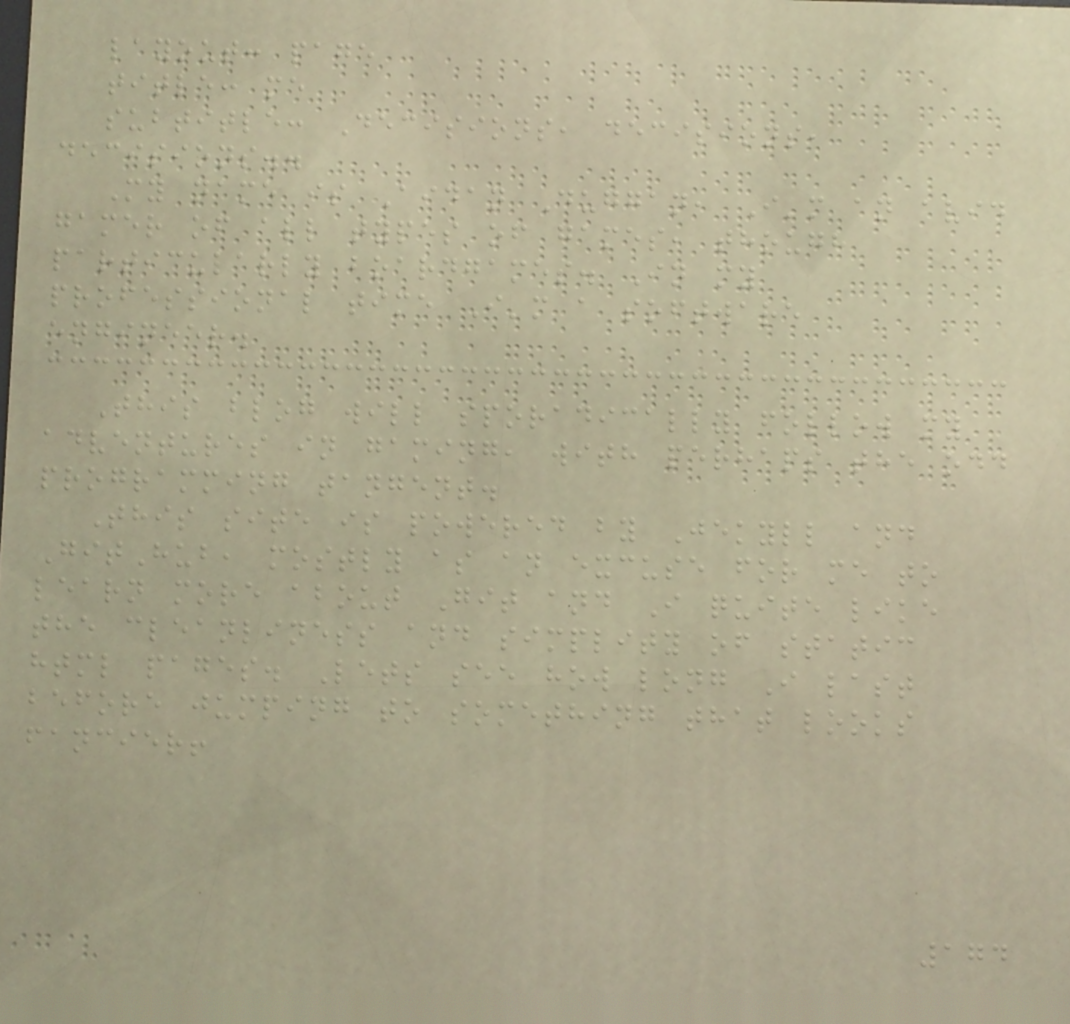layout: page
title: me
subtitle: Decisions, decisions,
decisions..
My name is Aidan Duggan, I'm an avid
gamer of all types of games, though
particularly boardgames. In my
professional time I'm a software
engineer.
This blog will sporadically follow my
adventures in gaming, with perhaps the odd
programming tangent.
This site is powered by Jekyll and
GitHub, mostly as an excuse for me to
learn more about Git and I quite like
the cleanliness and simplity of static
html pages. Lets see how long I last
before jumping to something that looks
fancier!
174
